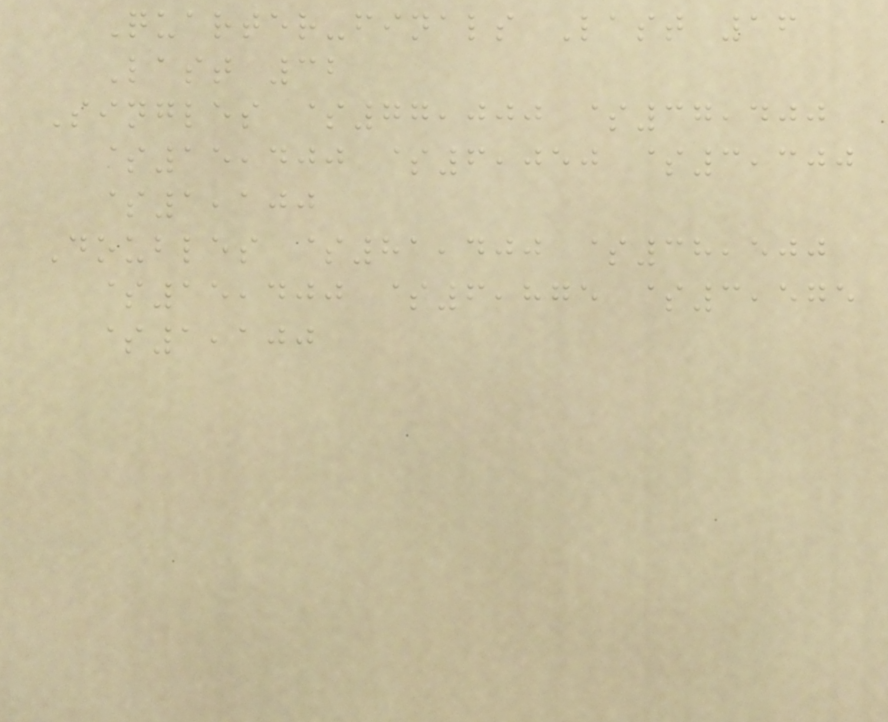Quarter-finals Last 16
Last 32
Singles $77,000 $37,400
$15,400 $6,050 $3,300
$1,100
Doubles $81,400 $38,500
$15,400 $6,875 $3,575
$1,100
